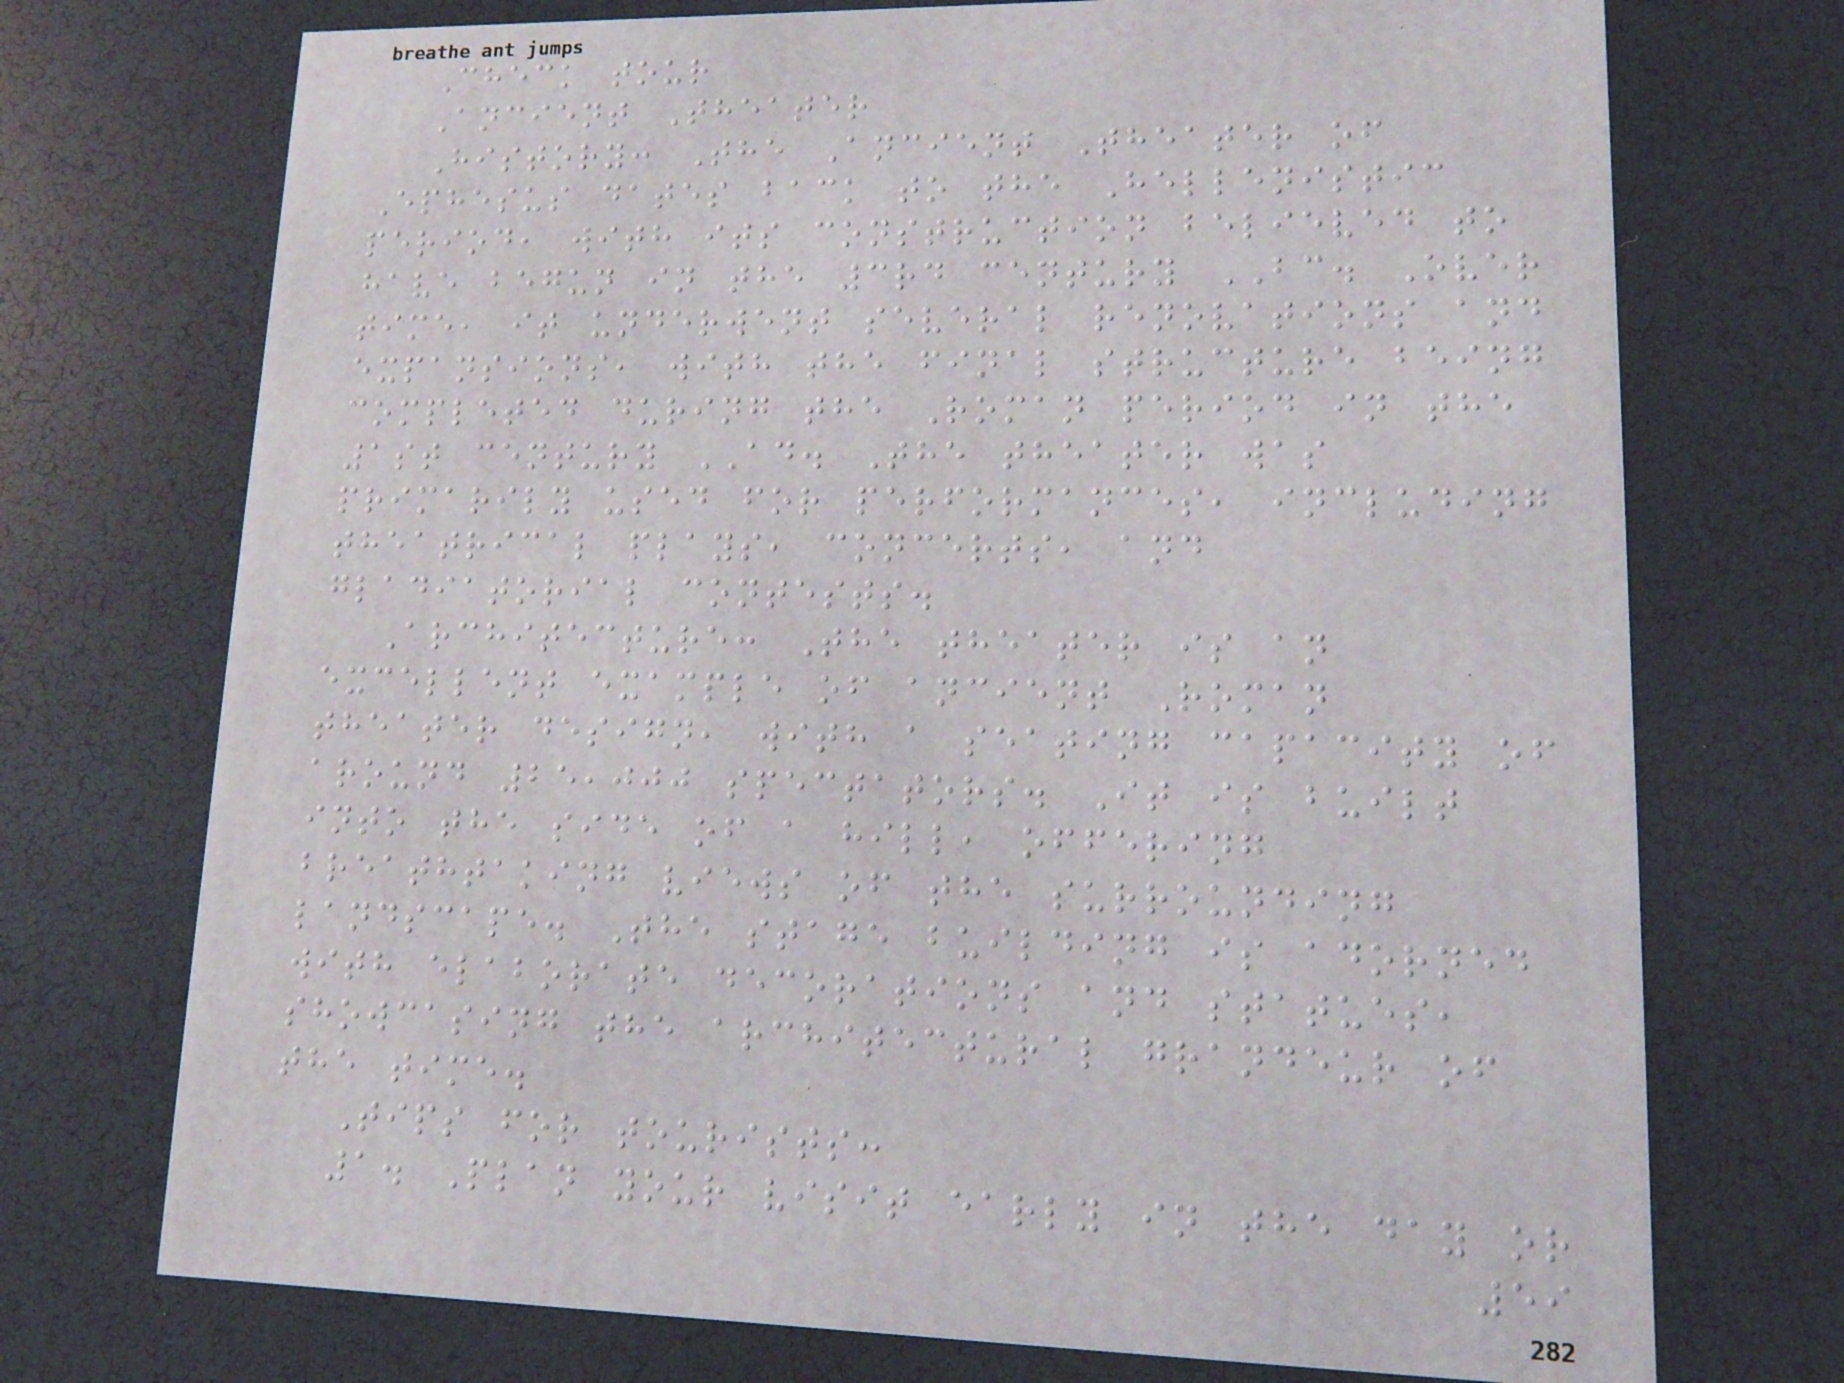Check tour
Ancient Theater
History: The Ancient Theater of
Ephesus dates back to the Hellenistic
period, with its construction believed to
have begun in the 3rd century BC. Over
time, it underwent several renovations and
expansions, with the final structure being
completed during the Roman period in the
1st century AD. The theater was
primarily used for performances, including
theatrical plays, concerts, and
gladiatorial contests.
Architecture: The theater is an
excellent example of ancient Roman
theater design, with a seating capacity of
around 25,000 spectators. It is built
into the side of a hill, offering
breathtaking views of the surrounding
landscape. The stage building is adorned
with elaborate decorations and statues,
showcasing the architectural grandeur of
the time.
Tips for tourists:
1. Plan your visit early in the day or
59
